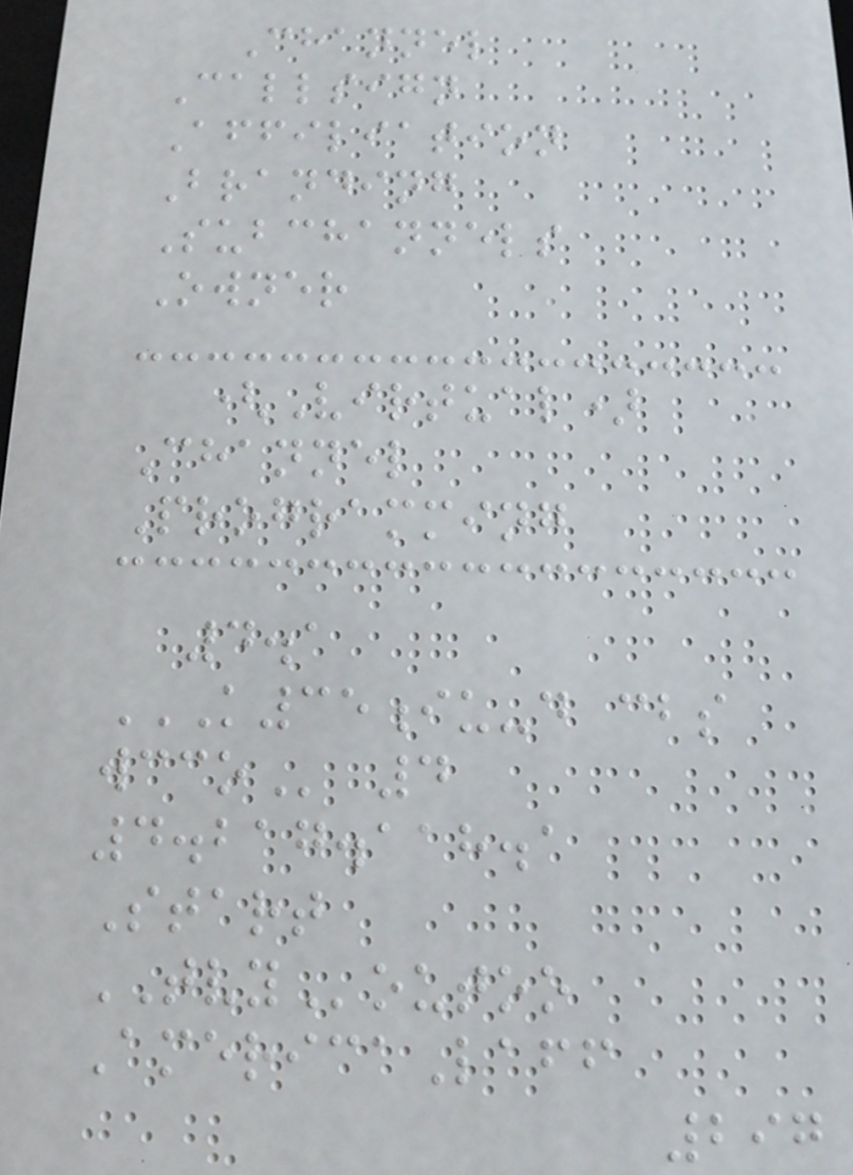Channel
Callsign
Affiliation
Branding
Subchannels
Owner
(Virtual)
Channel
Programming
4.1
K35IU-D CBS
WCCO 4
4.217.118.1
Start
TVYoutoo
AmericaLaff
297
